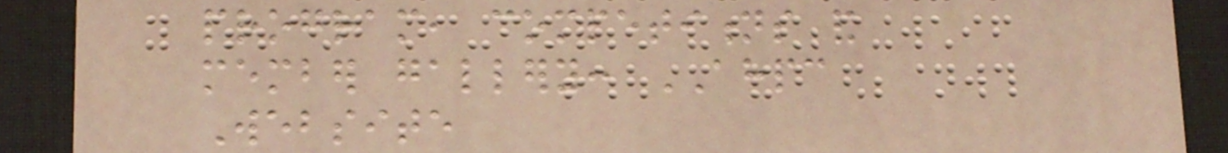program, competitions and
member gallery: AHPC
Website
